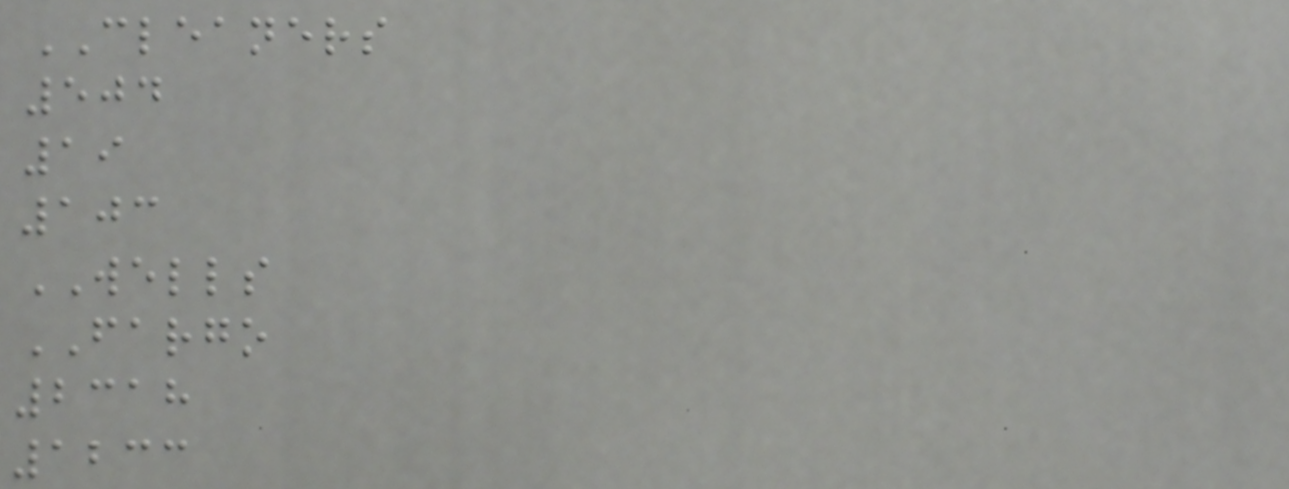CLEANERS
504
19
103
WELLS
FARGO
2318
1233
